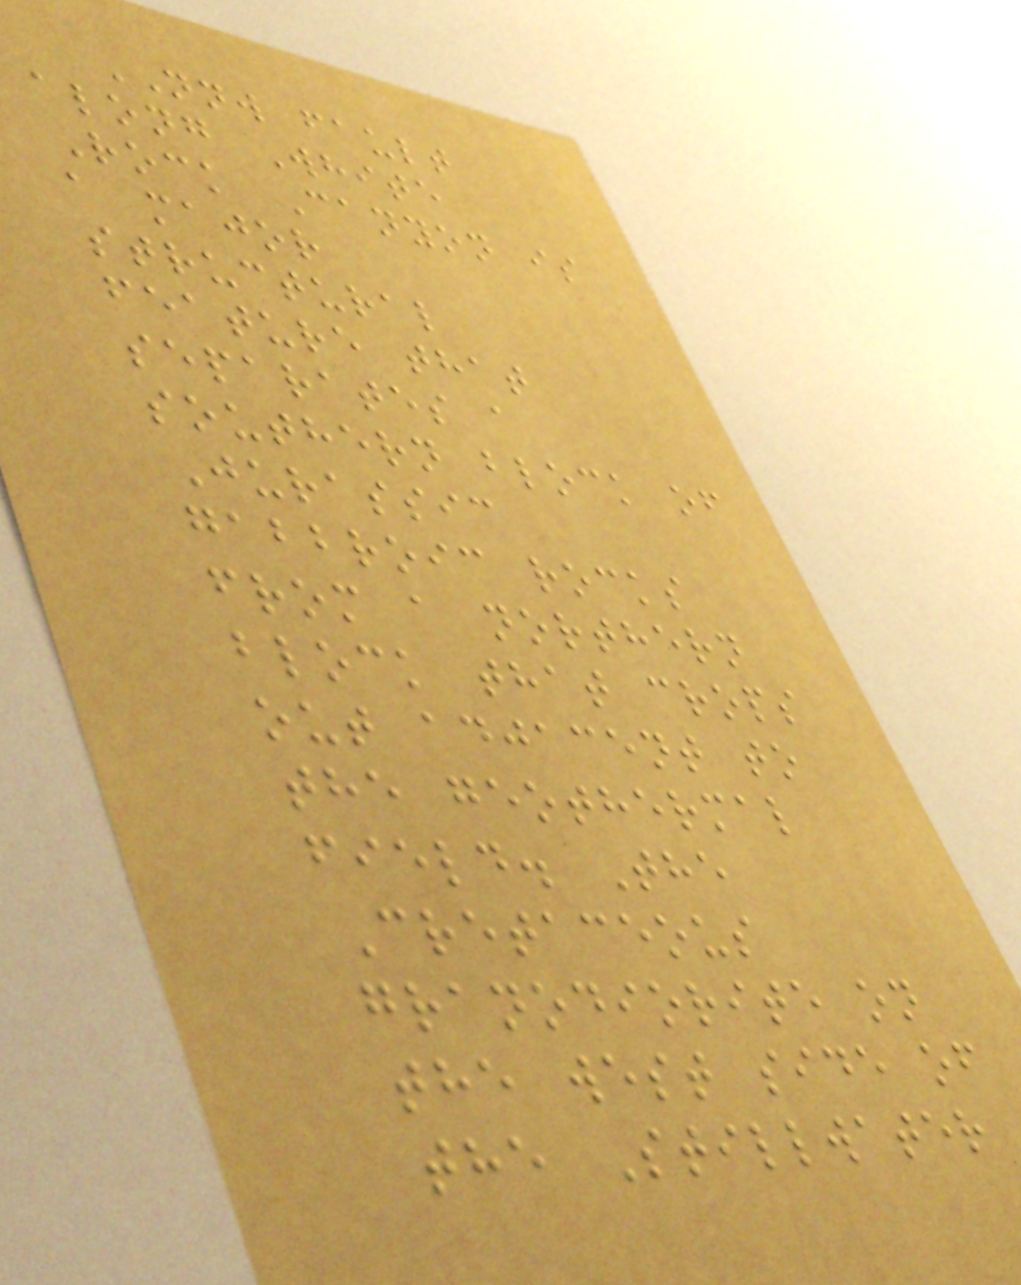NNW fault
along White
Rock Canyon is
a major
structural
feature that
separates a
southern block of
Jurassic
gabbroic rocks
from a northern
block that crops
out adjacent to
the geothermal
field. The
Cretaceous
granodiorite on
the west side of
the Stillwater
